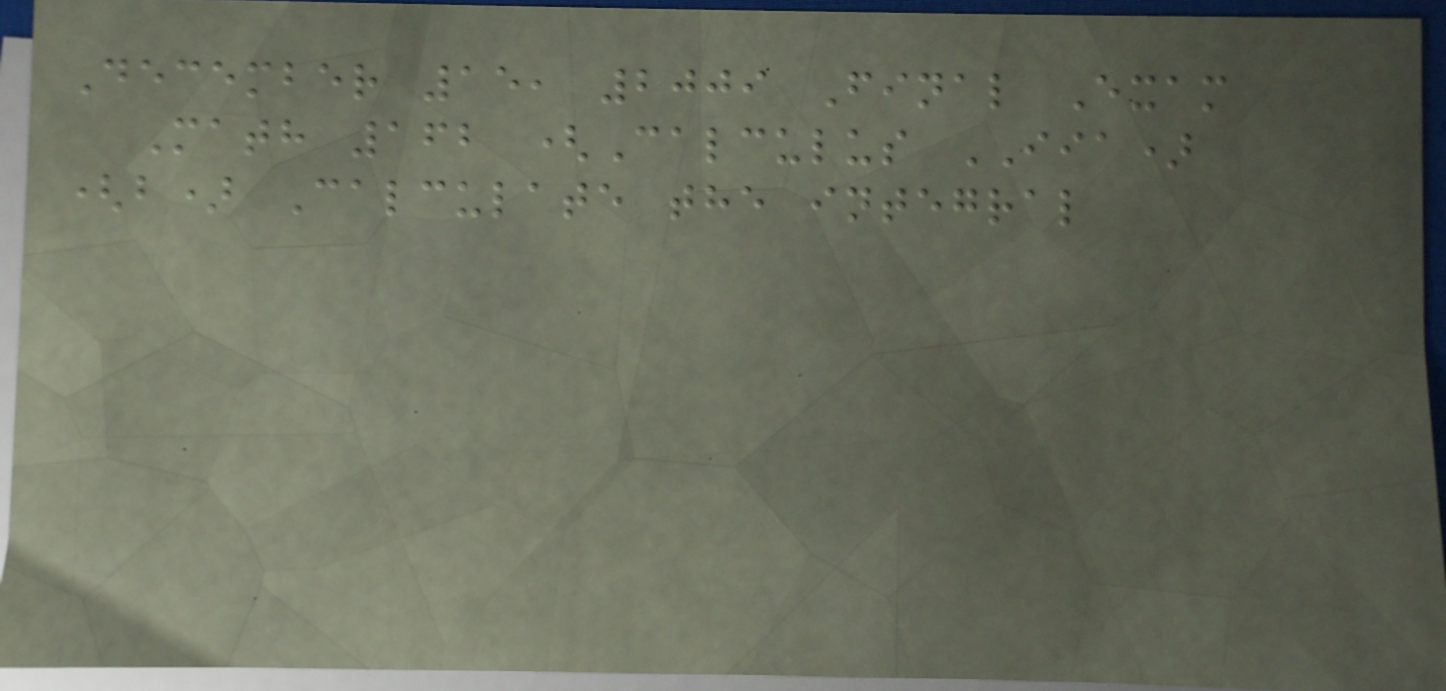December 15, 2009 Final Exam
Math 162 (Calculus IIA)
(b) Calculate the integral
